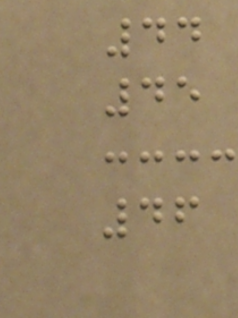44
45
46
